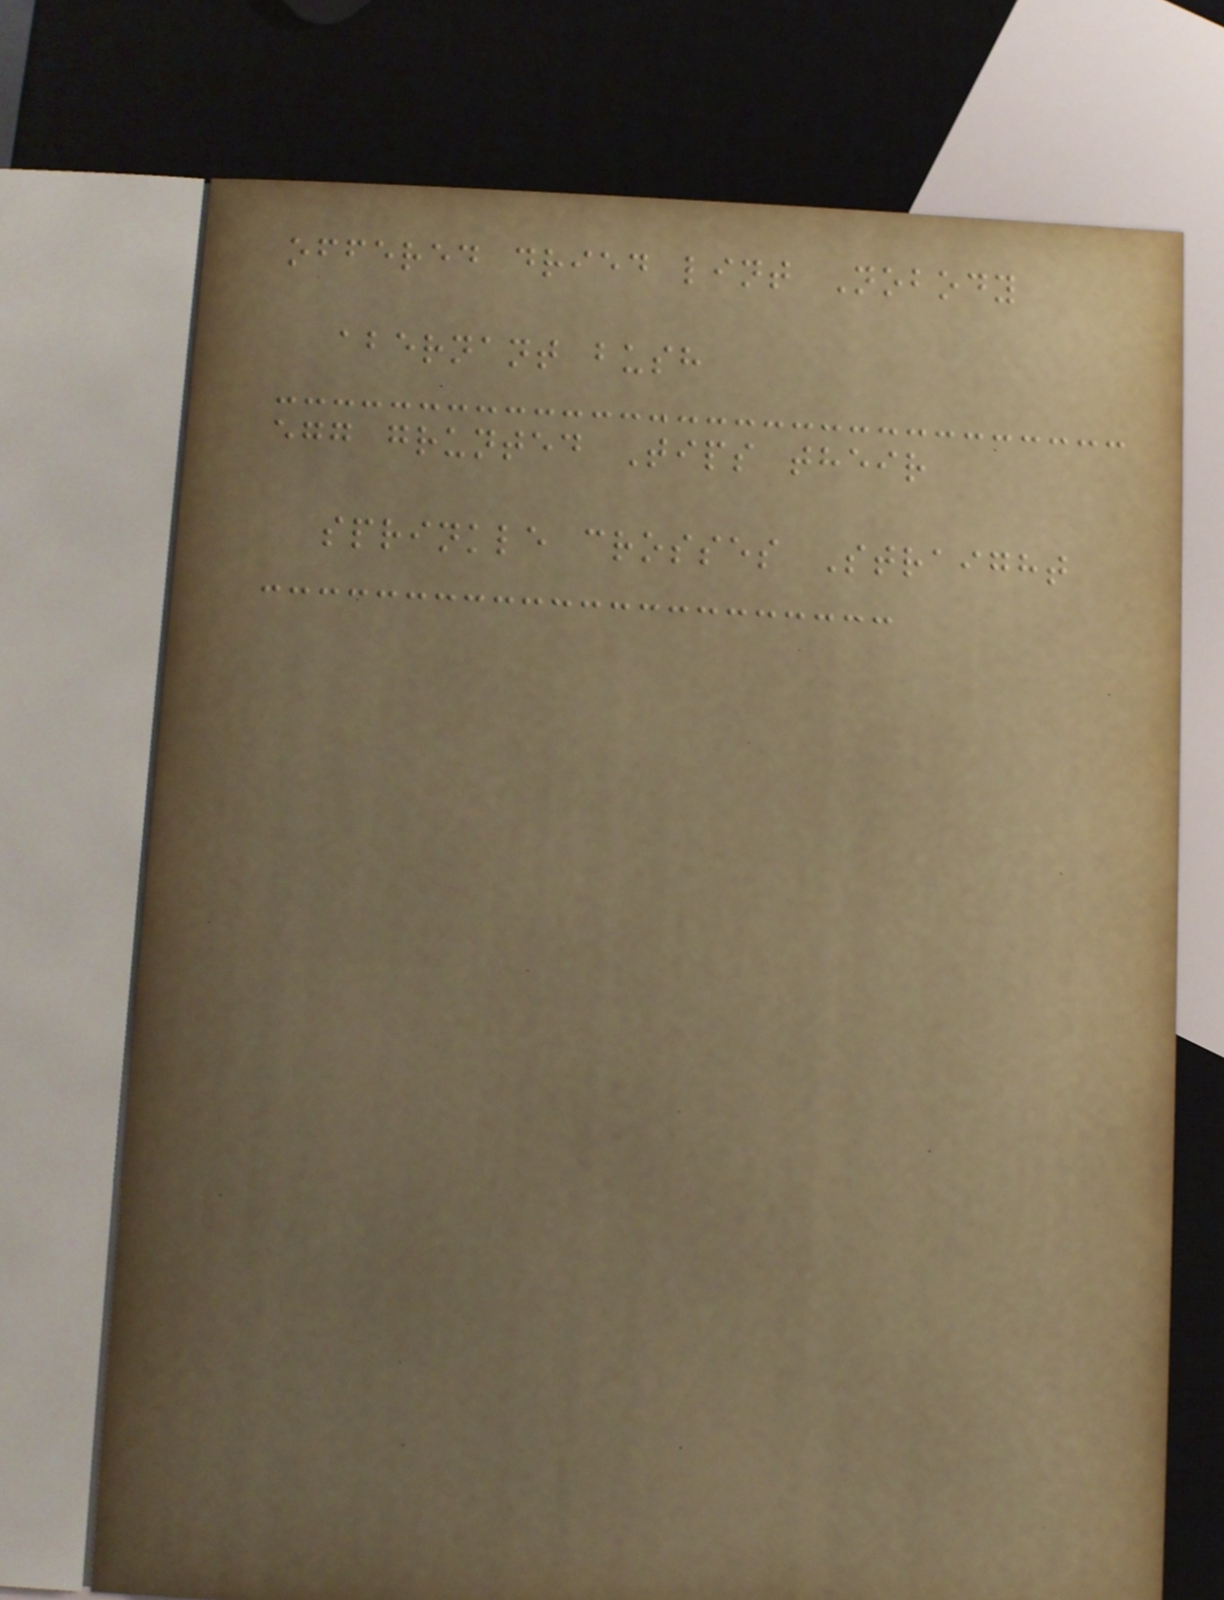offered dried lint Nobody
abernant bush
egg grunted Tips their
sprinkle crosses Straight
